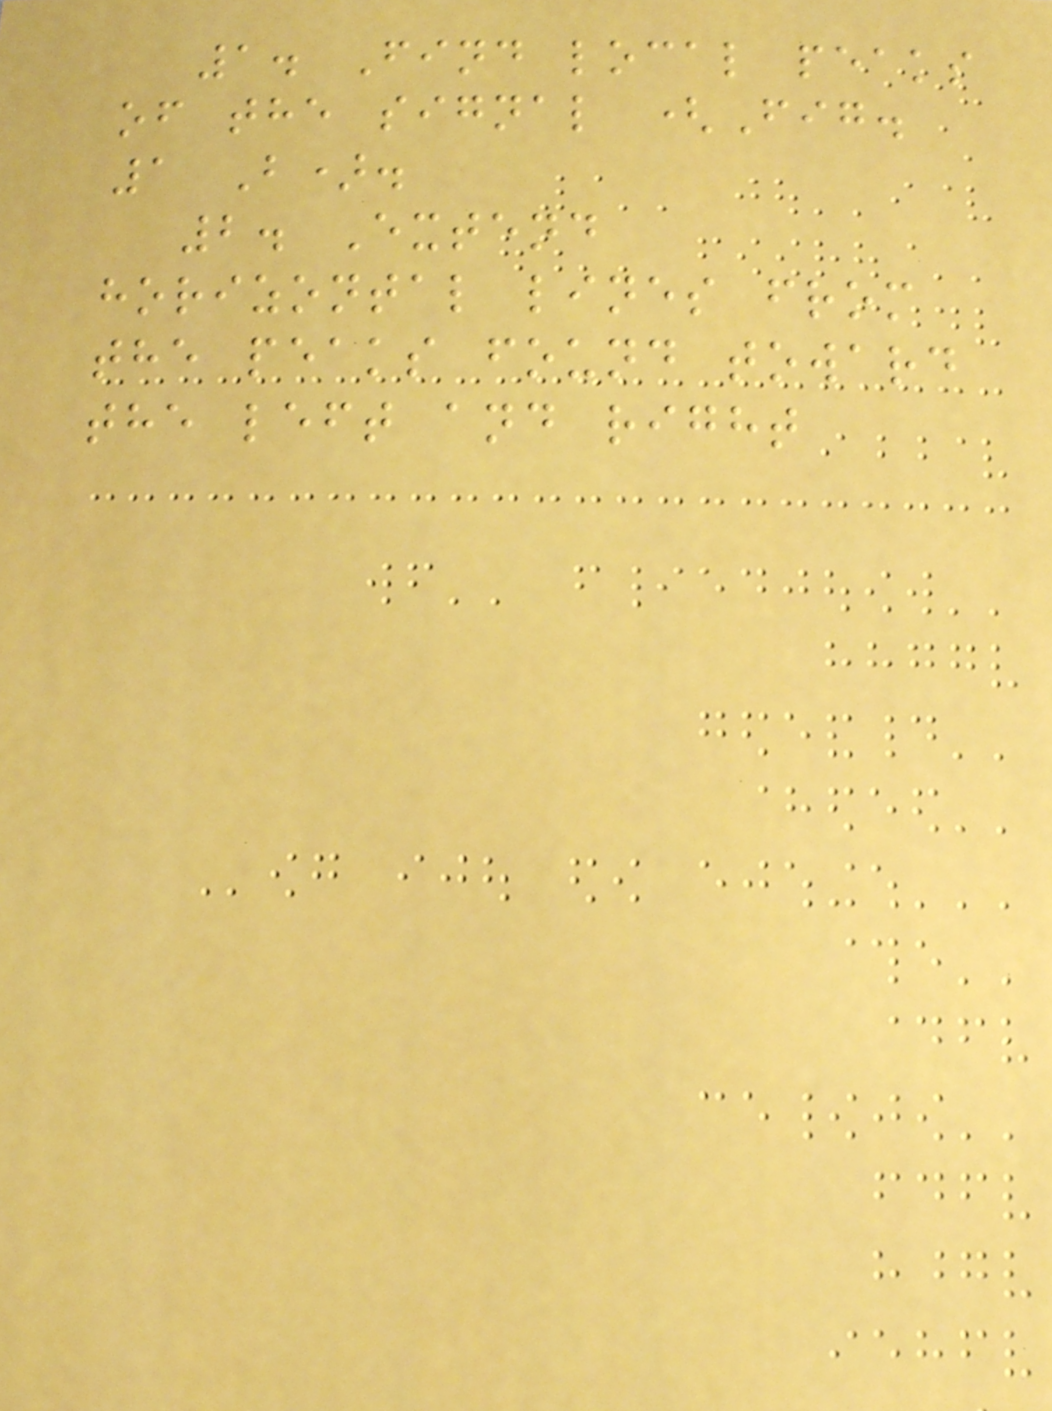1. Find local peaks
of the signal (Fig.
1 B).
2. Extend
horizontal lines from
the peaks found toward
the left and right
